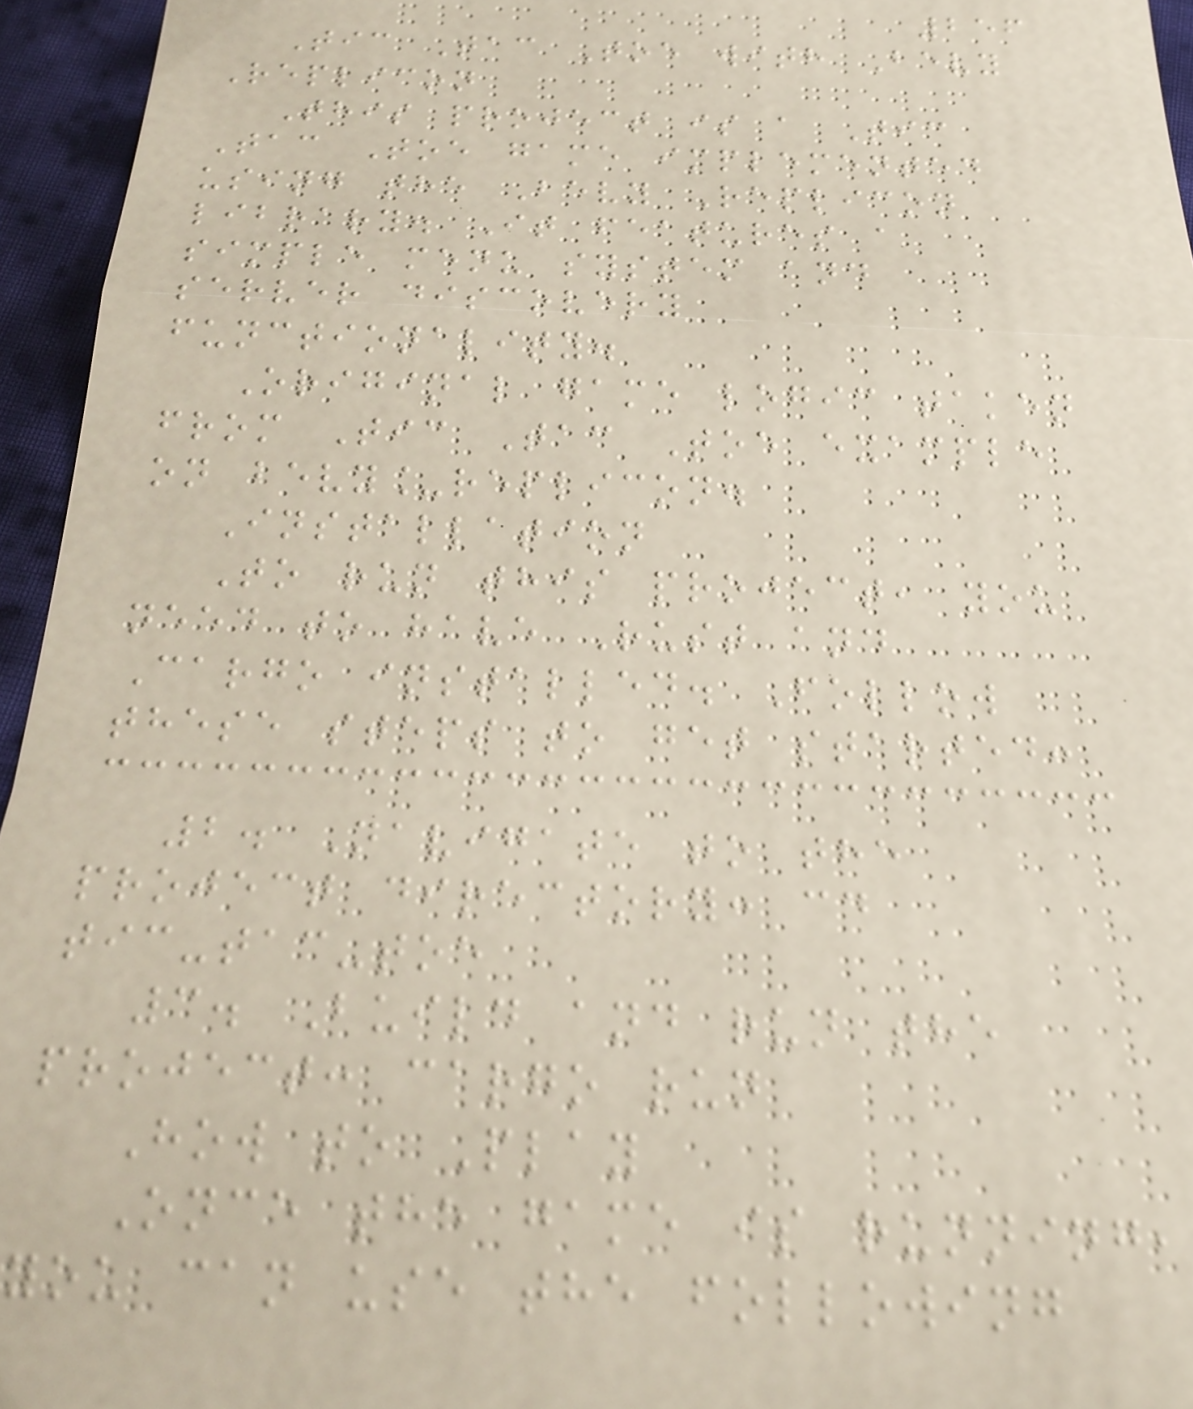256
Tic Tac Toe with Bevy
Replicon
This project is a Tic
Tac Toe game implemented
using the Bevy Replicon
library. It features a
simple menu system and
server discovery
functionality.
Original game logic taken
from Tic Tac Toe example
on bevy_replicon.
Installation
To run this project, you
need to have Rust and
Cargo installed. Follow
these steps to get started:
2. Navigate to the
project directory: cd
tic-tac-toe
3. Build and run the
project: cargo run
How to Play
Once the game is running,
you can use the following
